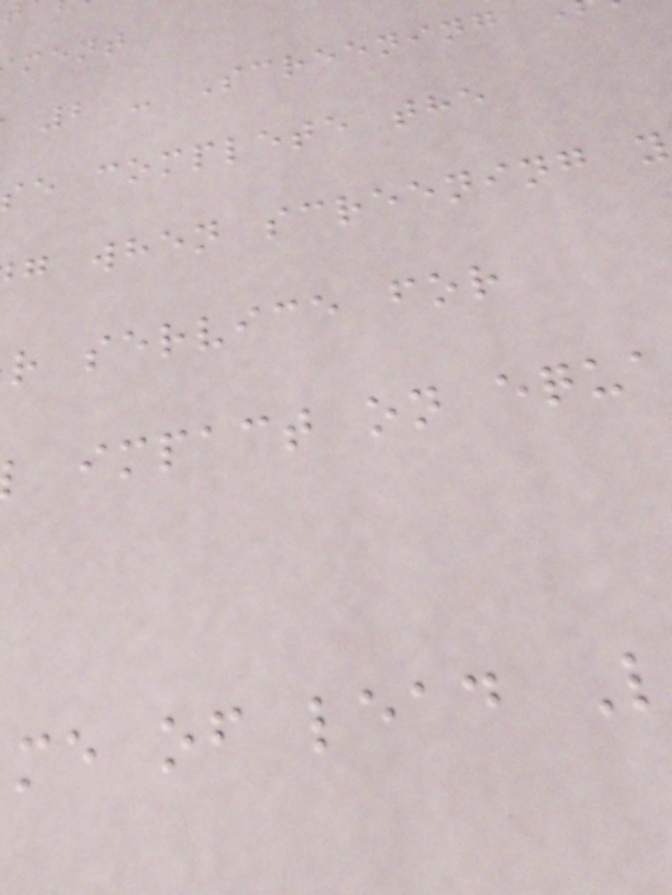ment
2 - Screening
se complete the
g when screening y
r service for
impact on equa
me of lead L
